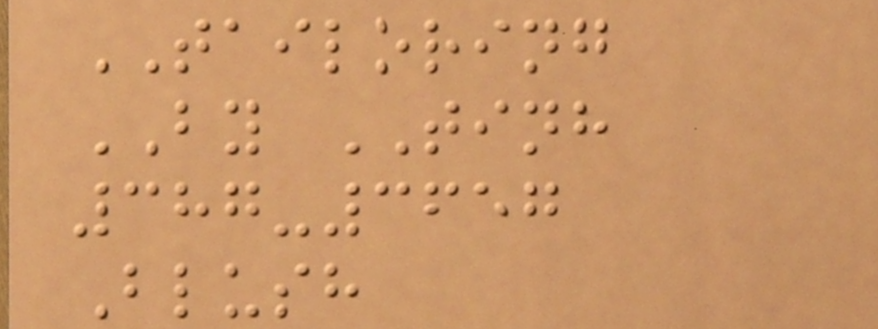TAILORING
BY TINH
387-3657
Blush
